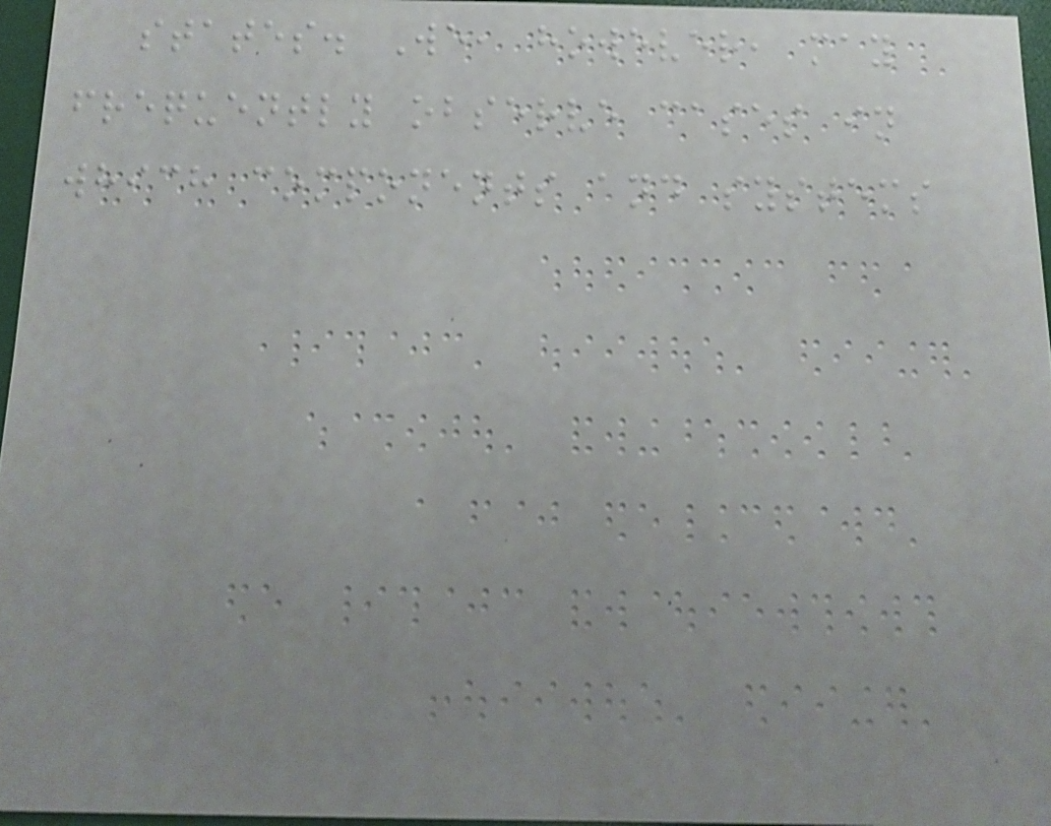states. We, however, may
frequently observe cases in
which components and systems
